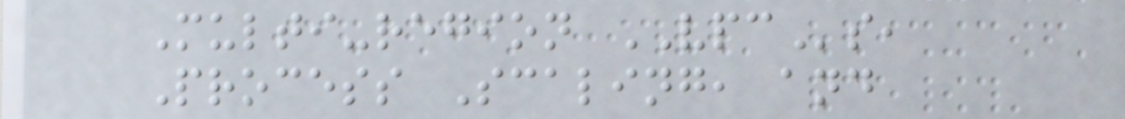Multi-region VPCs,
Process Scaling, and
